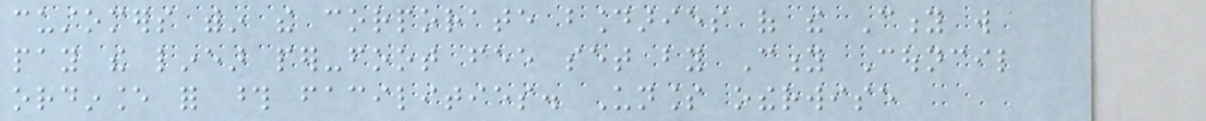customers within the corporate boundaries of the City will
pay the linear per-foot fee set by City Council
ordinance for those facilities. Unless otherwise
